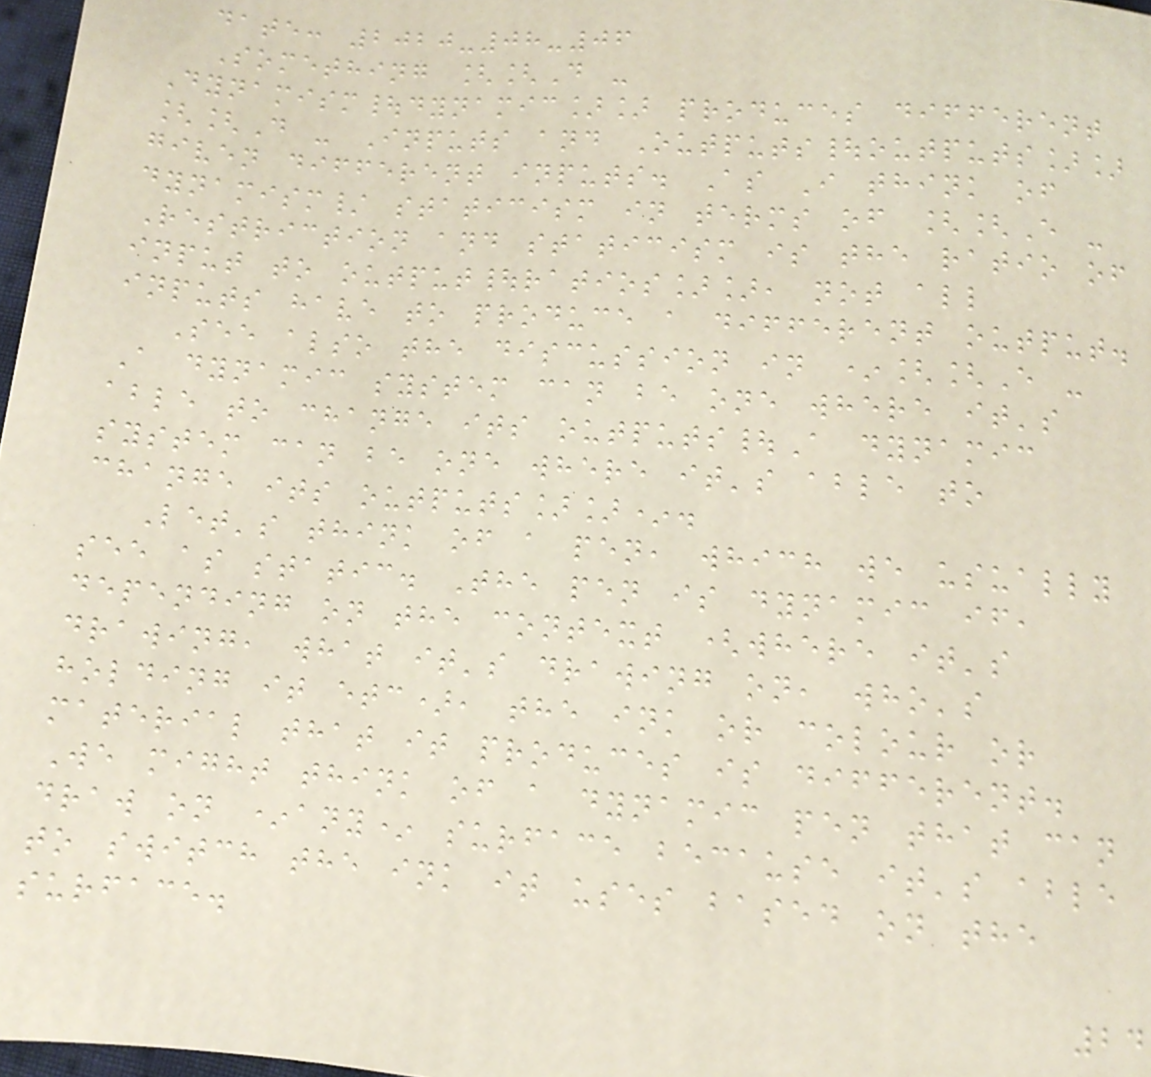date: 2020-08-06
Something [[D -
Dynamism|dynamic]] produces different
[[D - Inputs and Outputs|outputs]]
given different inputs. As I think of
dynamism/ staticism in terms of [[E -
Restriction and staticism is the ratio of
input to output|ratios]], not all
inputs have to produce a different output.
See also the discussion in *[[E -
A dynamic system can be one where it's
able to change its outputs|A dynamic
system can be one where it's able to
change its outputs]]*.
Let's think of a pen, which we usually
see as static. The pen is dynamic if,
depending on the context (where it's
drawing, what it's drawing on, who's
holding it etc), the ink or colour or
material that it produces is different.
We might think of a dynamic pen that can
draw on *any* surface because it's able
to switch the ink it uses based on the
surface.
24
